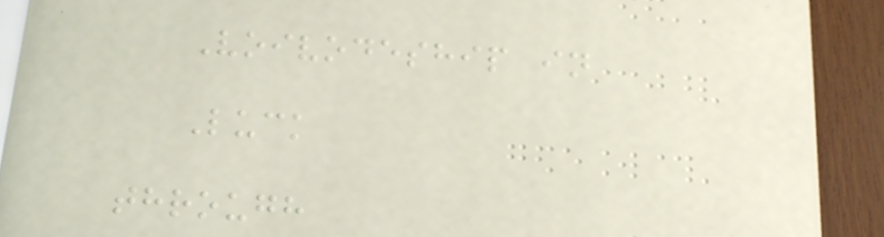Voivodeship in
Luck
through
